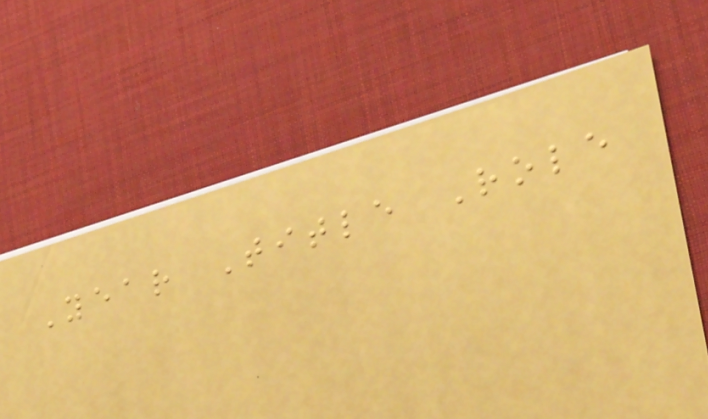Year Title Role
